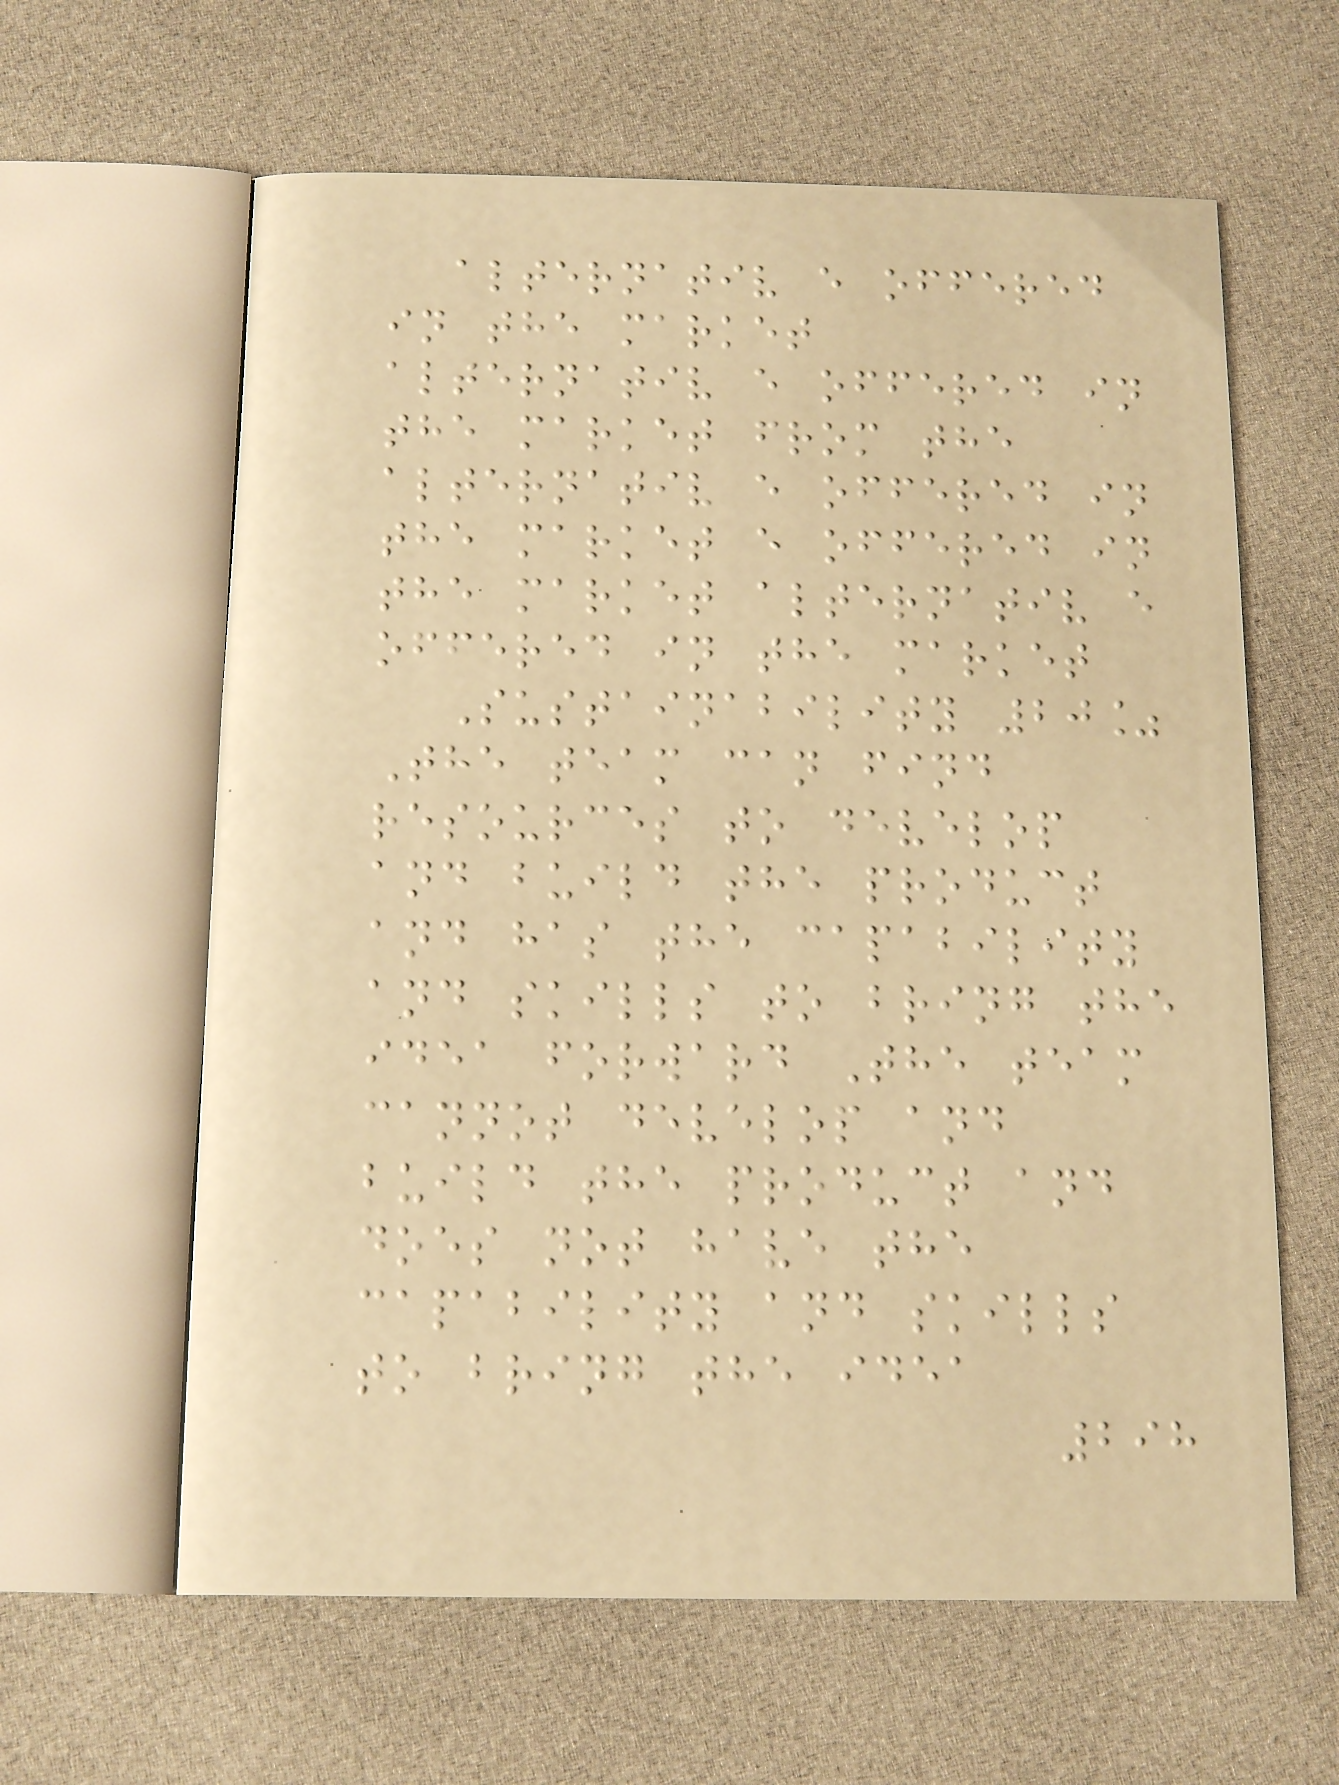alternativ e offered
in the market
alternativ e offered in
the market from the
alternativ e offered in
the market e offered in
the market alternativ e
offered in the market
Sustainability 20%
The team can find
resources to develop
and build the product
and has the capability
and skills to bring the
idea forward The team
cannot develop and
build the product and
does not have the
capability and skills
to bring the idea
298
